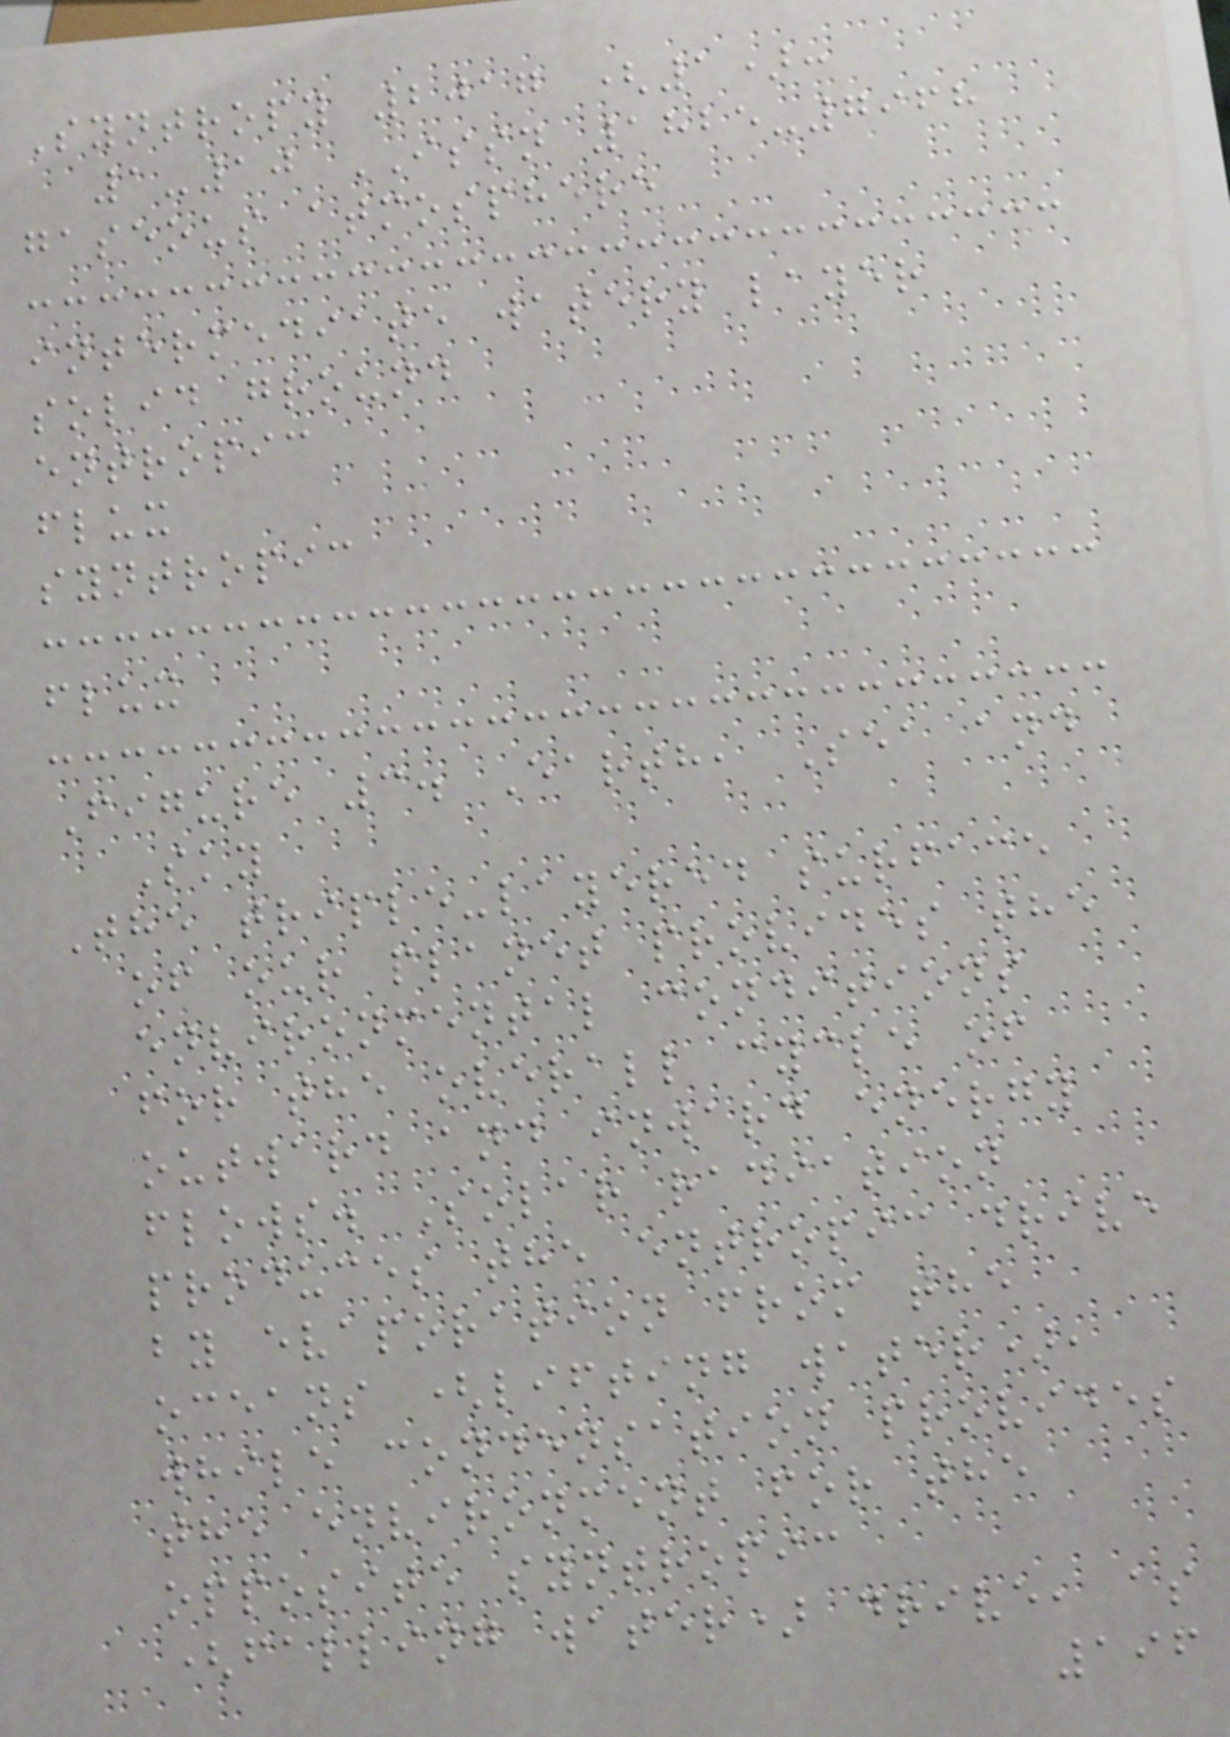Syntropy 2017 (1):
1-10 ISSN 1825-7968
gaseous atmosphere
intermediate watery layer
solid ground
entropic
flux
syntropic
flux
Figure 3. Earth, Sea and
Sky
The triple-layered surface
of our planet provides the
environmental conditions
for the overall cycle of
outward and inward energy
flows. Solar radiation
produces the entropic drive
by evaporation from the
oceans (lifting water),
while condensation provides
the environment for the
opposite syntropic
(falling water) drive, as
196
